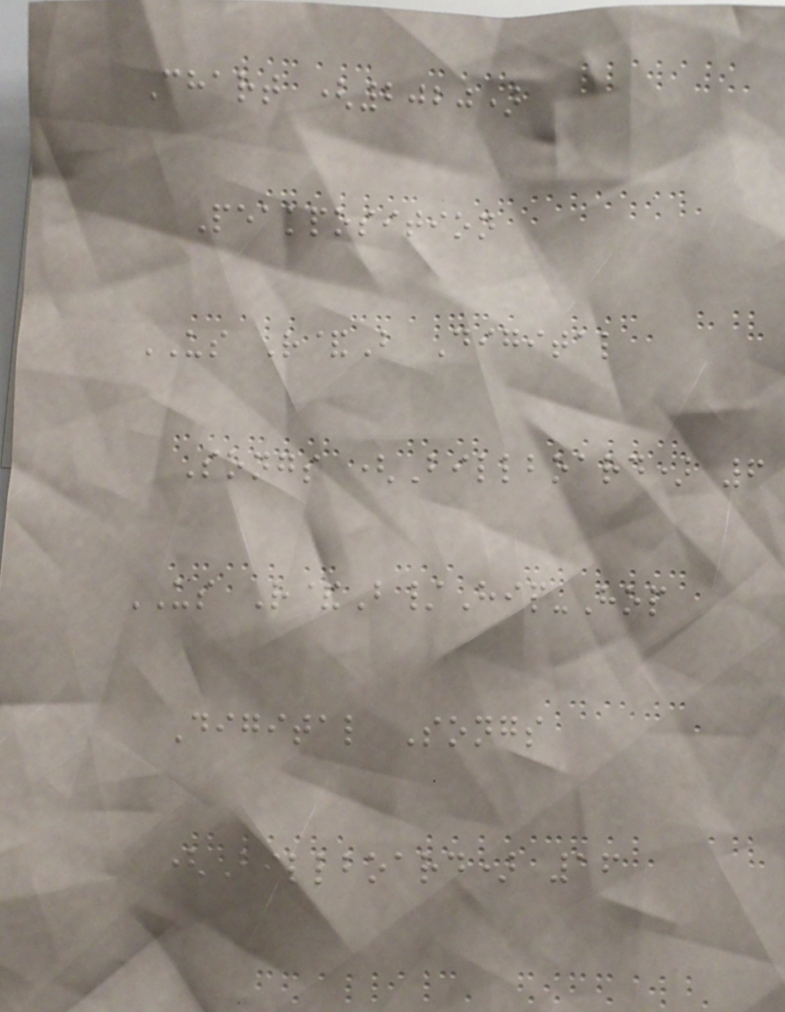Chart (2020)
Peakposition
US R&B Digital
Songs (Billboard) 6
US R&B/Hip-Hop
Digital Songs
(Billboard) 16
